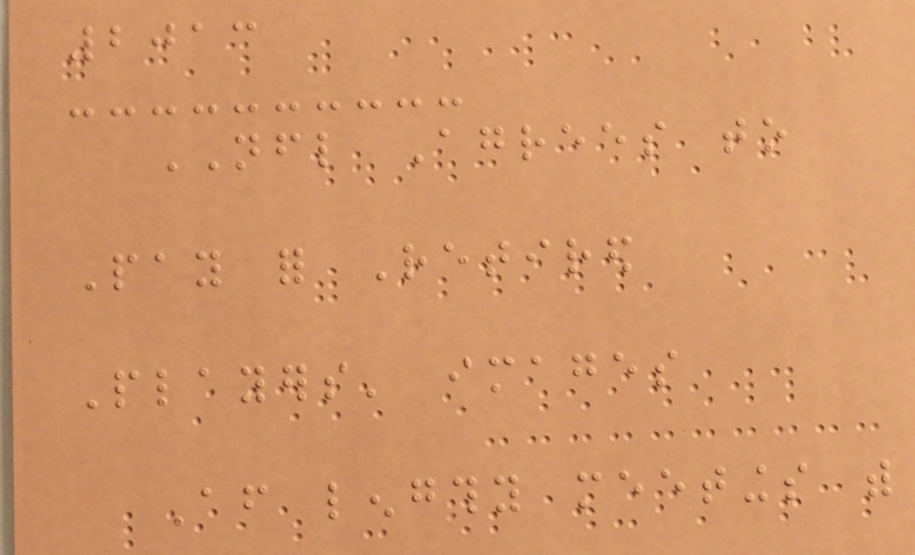2013
NFL Agrees to
Pay for Retired
Players' images
After lengthy meetings with
